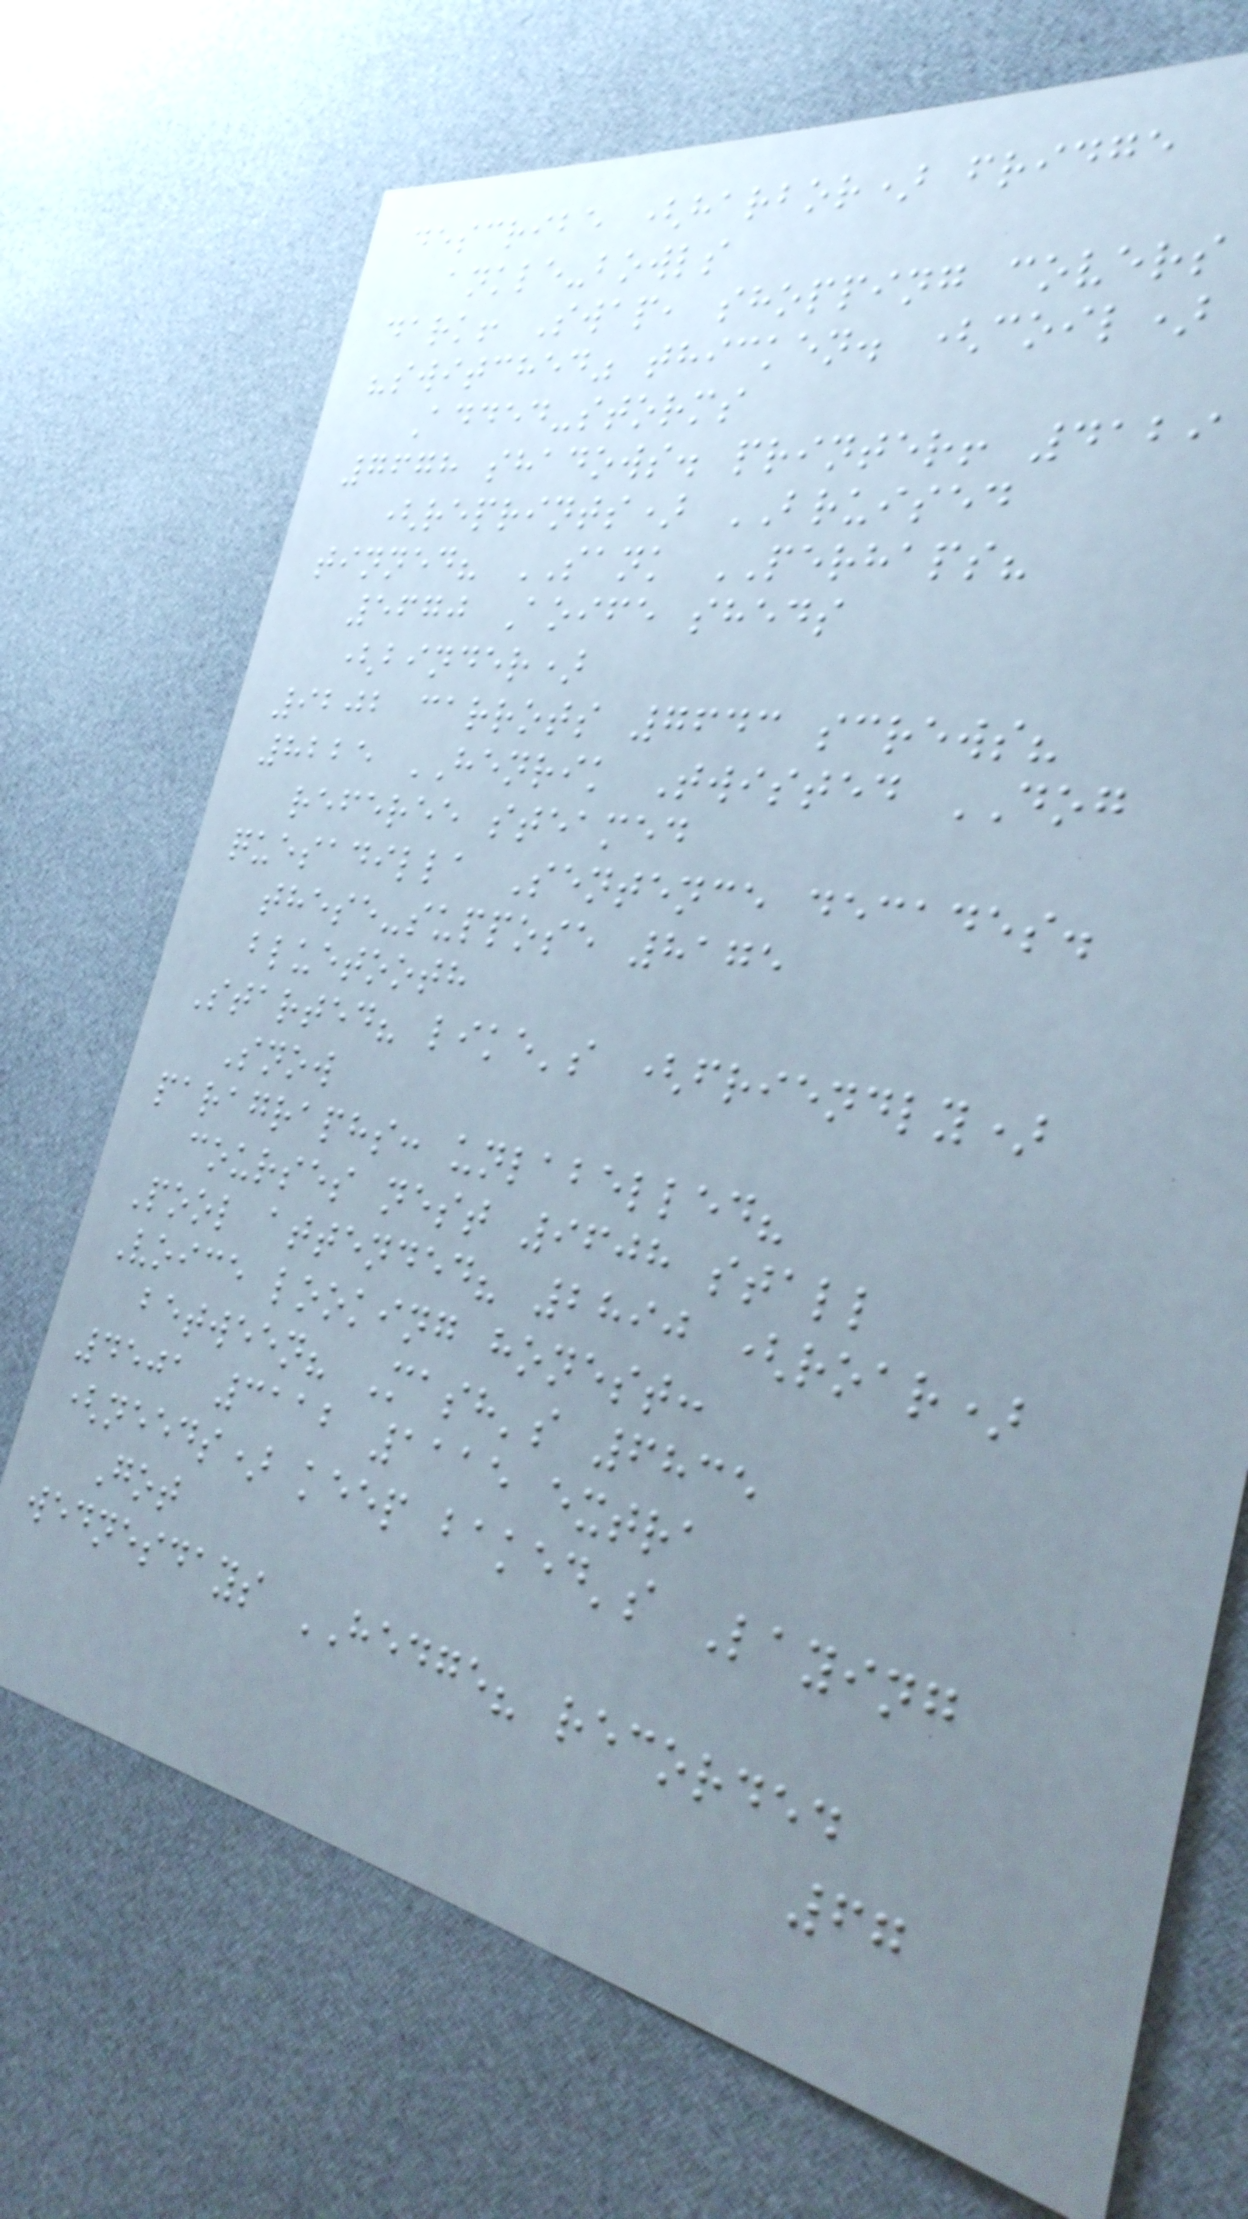describe (harbor) fridge
ankle-bowls
dark! Swap, shopping covers
"switched" thicken. (coil)
Added-storms
7678 shadows. printer! 4129
(reprints) BRUISED
tinned? SANK PERHAPS?
5670 Aoife sheds
(binder)
9202 carrots 7643 screws?
8225 HENRIK Twisted DOG
referee steamed
quesadilla Sentence decades.
these-suppose 8175
bluetooth
Started? like's (friendly)
Snow
paragraphs: unlabelled?
courses nest 9608 stall
Pool attended? 2890 (roar)
Voice looking honest:
between? Mash's 6835
4501 3112 1115 extra
(needs) keep baked's Laying
Got
wednesdays HEDGE? recorded
67
